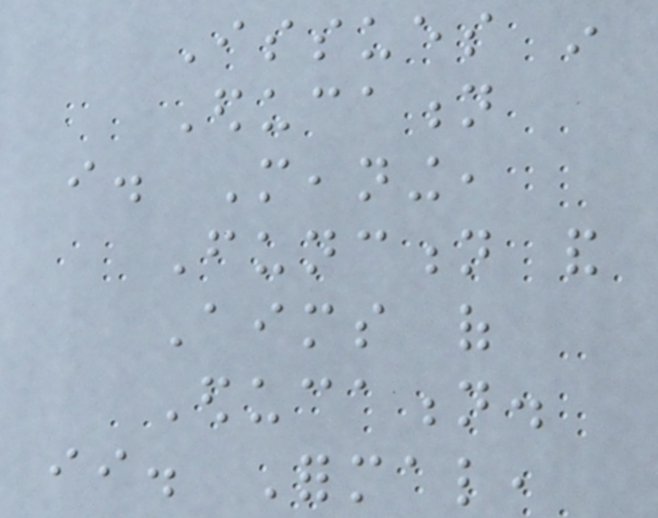Issues in
Education
i. Meaning,
Function and
Aims of
Education.
ii. Formal,
